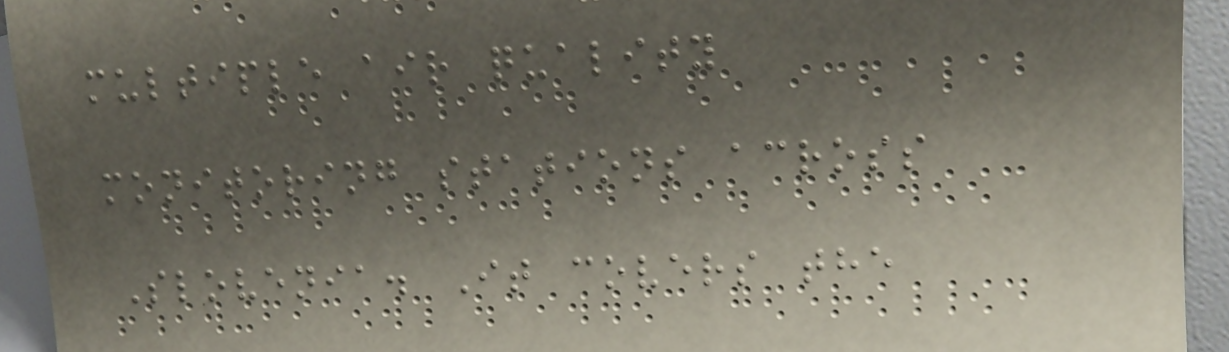multiple air quality
monitoring stations across
Slovenia. It covers the
